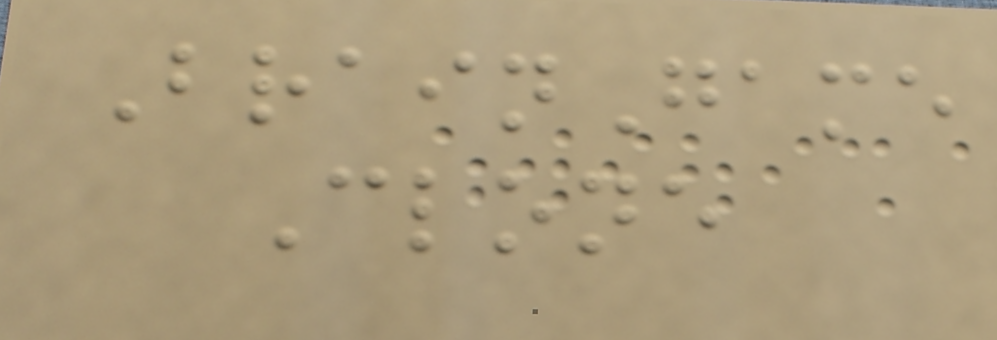BrainGame
Clone
